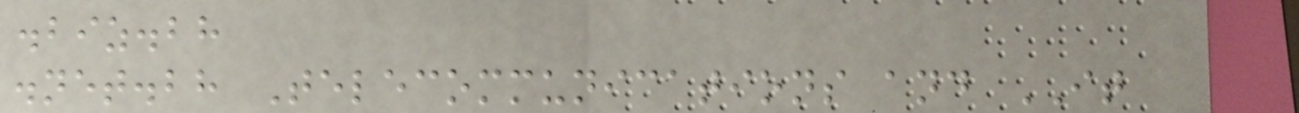.biz.bh
.net.bh Telecommunications and IT
